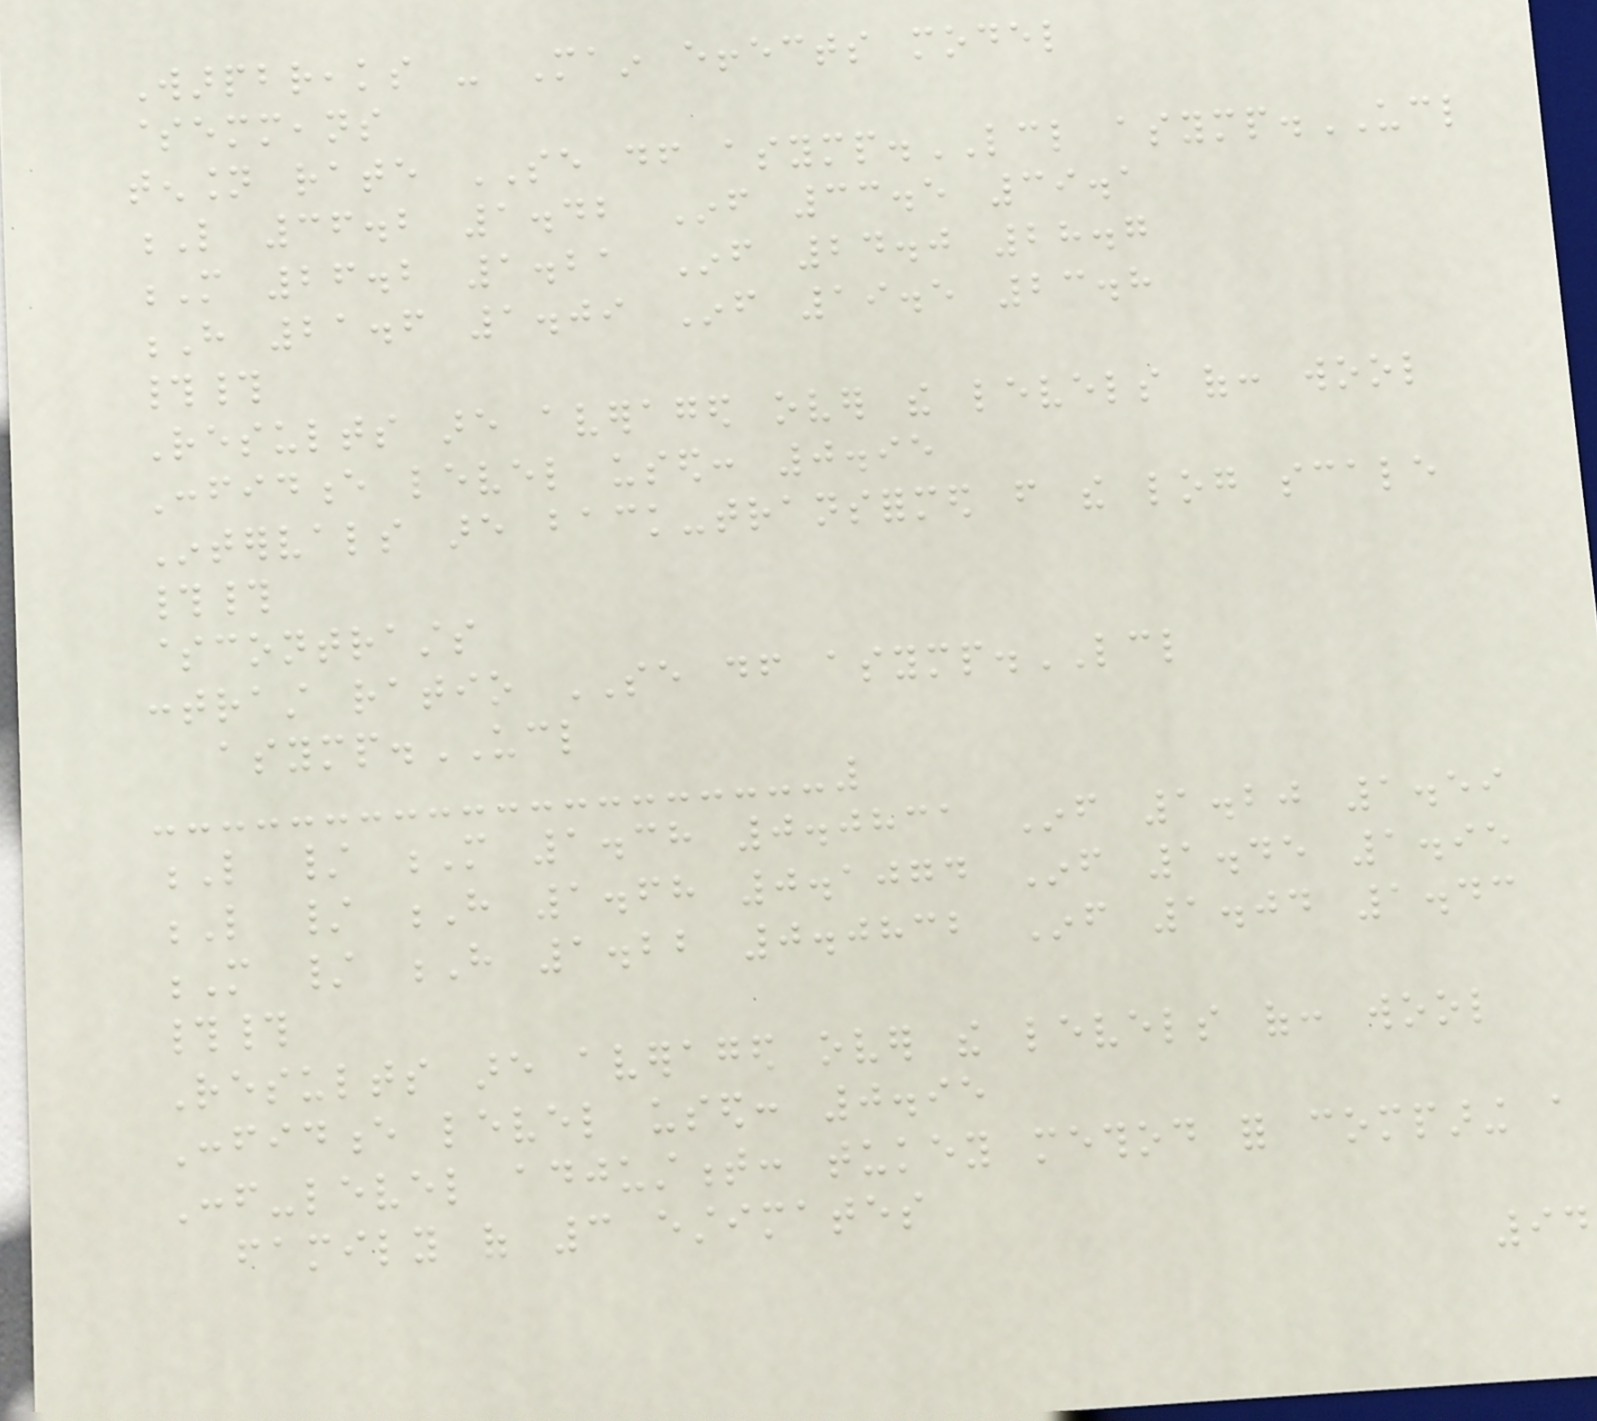Warpbreaks - Main effects model
$emmeans
tension rate SE df asymp.LCL asymp.UCL
L 36.2 1.42 Inf 33.5 39.1
M 26.2 1.21 Inf 24.0 28.7
H 21.6 1.09 Inf 19.5 23.8
##
Results are averaged over the levels of: wool
Confidence level used: 0.95
Intervals are back-transformed from the log scale
##
$contrasts
contrast ratio SE df asymp.LCL
asymp.UCL
L / M 1.38 0.0831 Inf 1.20 1.59
L / H 1.68 0.1074 Inf 1.45 1.95
M / H 1.22 0.0832 Inf 1.04 1.43
##
Results are averaged over the levels of: wool
Confidence level used: 0.95
Conf-level adjustment: tukey method for comparing a
family of 3 estimates
94
